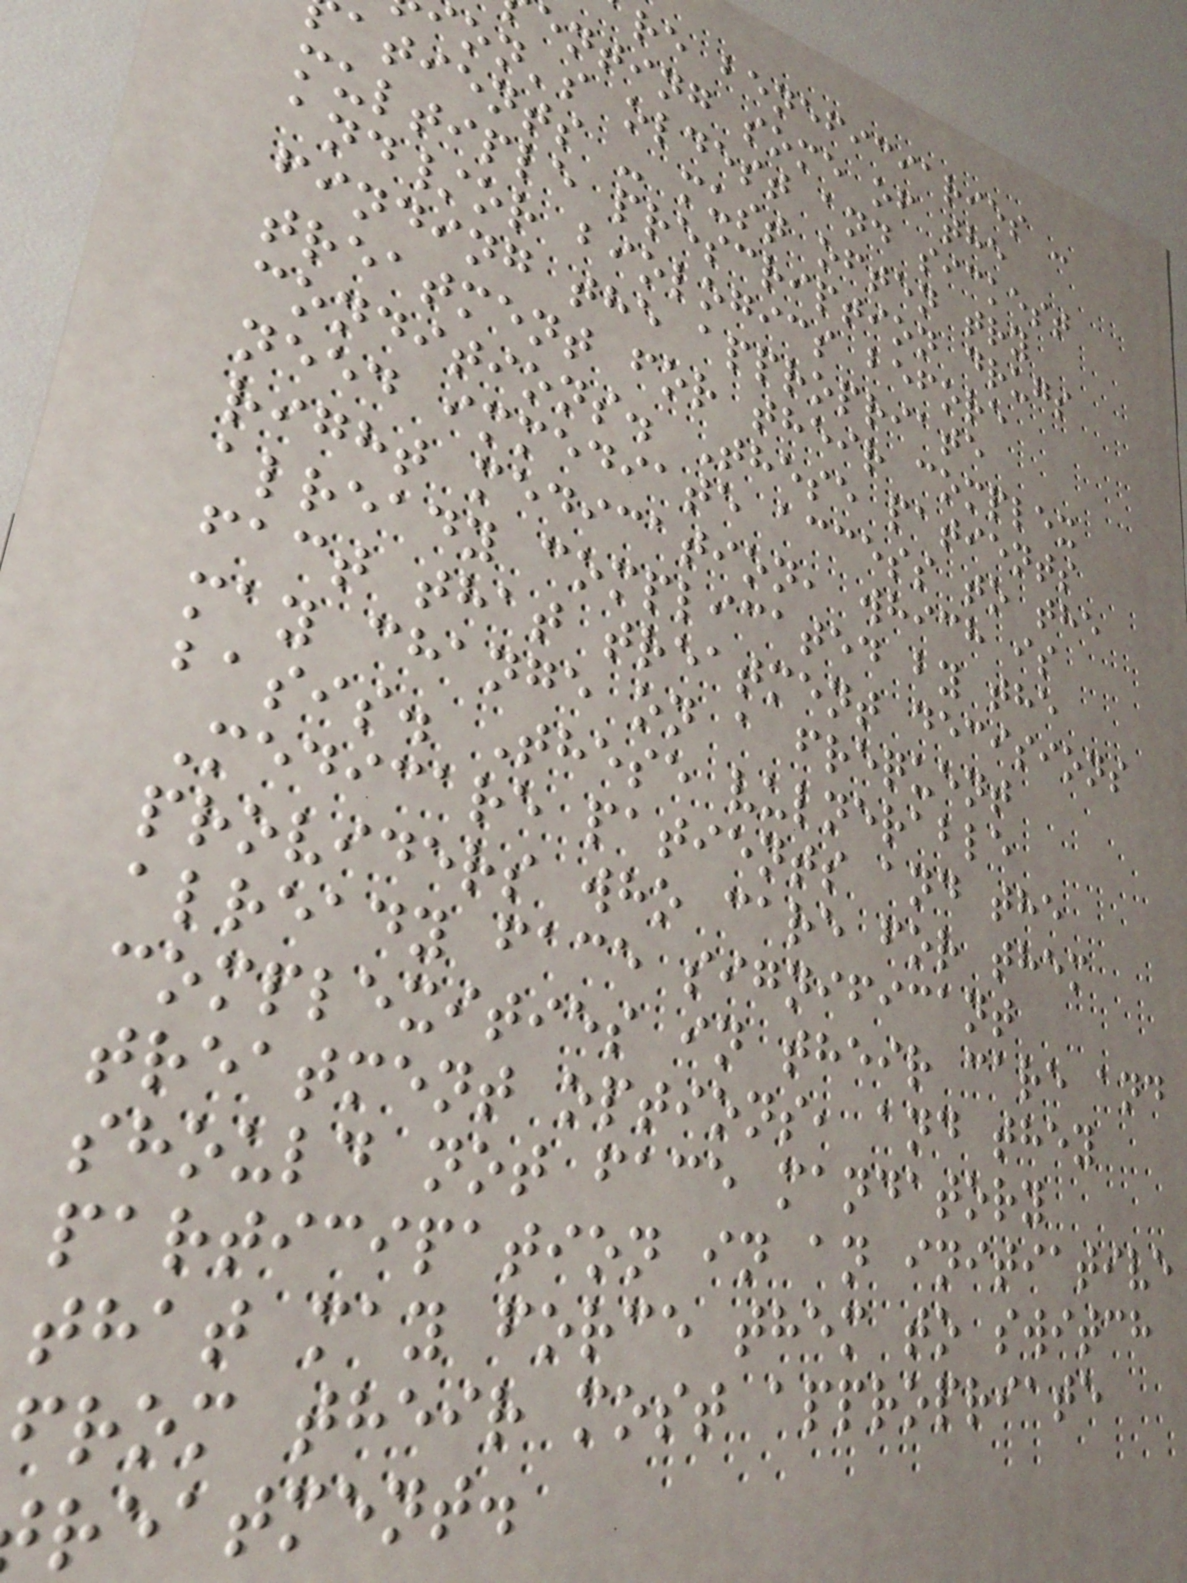re beneficiaries -
enting some of the
on's oldest and sickest
atients - must often try
multiple prescription drugs
and/or biologics before
finding the appropriate
treatment for their complex
conditions. These patients
need immediate access to the
right medication, which is
already complicated by the
fact that treatment decisions
may change on a frequent
basis. These vulnerable
Medicare patients and the
providers who care for them
already face significant
complexities in their care and
treatment options, and they
should not face mandatory
participation in an initiative
that may force them to switch
from their most appropriate
reatment.
